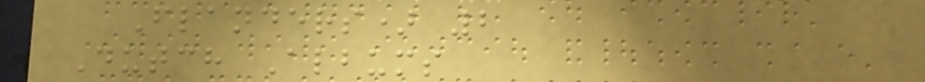Flanders) 2
Dutch Albums
